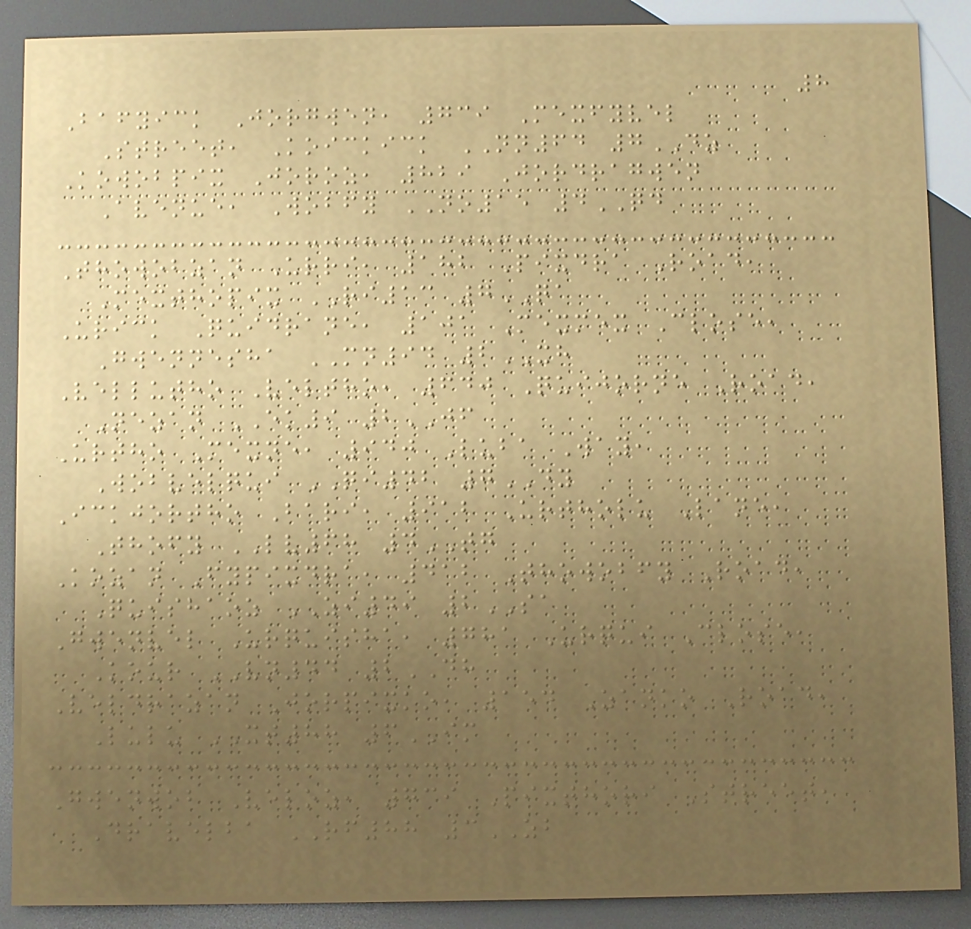8
Bafyick Jorgwen, 739 Mexfyvel
Street, Koickick NN64 7DZ
Kowobpix Joroz, 829 Jordragwen
Avenue, Wobfy NO15 4QD
Thowobzan Urri, 182 Pixdra Road,
Mexthopix RI13 7QA
Urick Quidrane, 101 Mexmex Close,
Gwennesha MN94 2XH
Vellutho Veltho, 640 Quijorne Road,
Nezan EK9 2JF
Urtho Mexne, 940 Luba Way,
Wobvelqui QI42 7DY
Ickjortho Bari, 912 Urtholu Lane,
Thofy LV68 4TG
Kozan Fypixdra, 412 Thowobfy Road,
Quishaoz ZI49 2SA
Gwenvel Urquisha, 781 Urqui Close,
Kour VN44 2DH
Veldrazan Jorpixko, 154 Zanko Road,
Lulu XT88 6IM
Gwenwob Veloz, 739 Pixthori Street,
Dravelba RF88 3ZB
